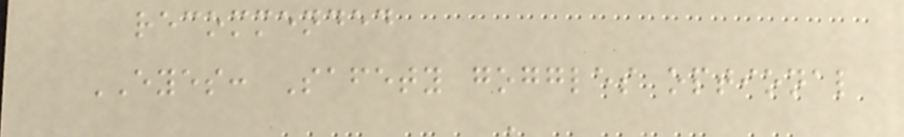recommended
EYES: Safety goggles optional
